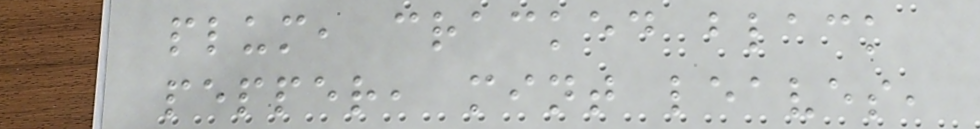plum, cracked black
pepper, mint leaves,
